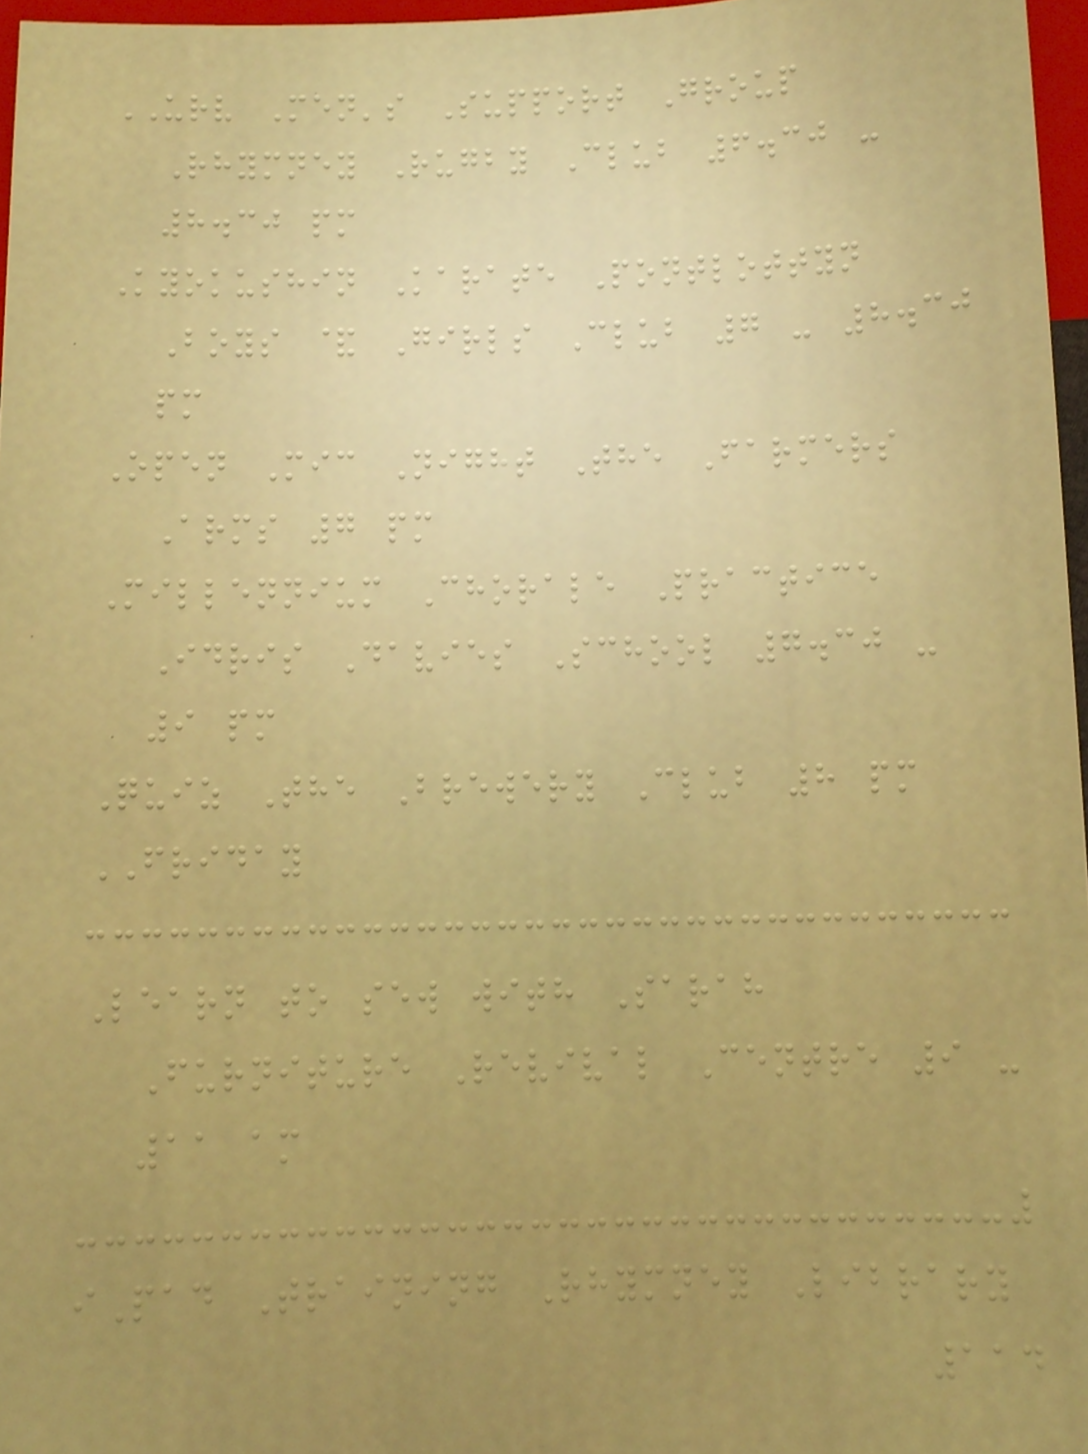URV Men's Support Group
Rhymney Rugby Club 6.30 -
8.30 pm
Kyokushin Karate Pontlottyn
Boys & Girls Club 7 - 8.30
pm
Open Mic Night The Farmers
Arms 7 pm
Millennium Chorale Practice
Idris Davies School 7.30 -
9 pm
Quiz The Brewery Club 8 pm
FRIDAY
Learn to sew with Sarah
Furniture Revival Centre 9 -
11 am
iPad Training Rhymney Library
114
